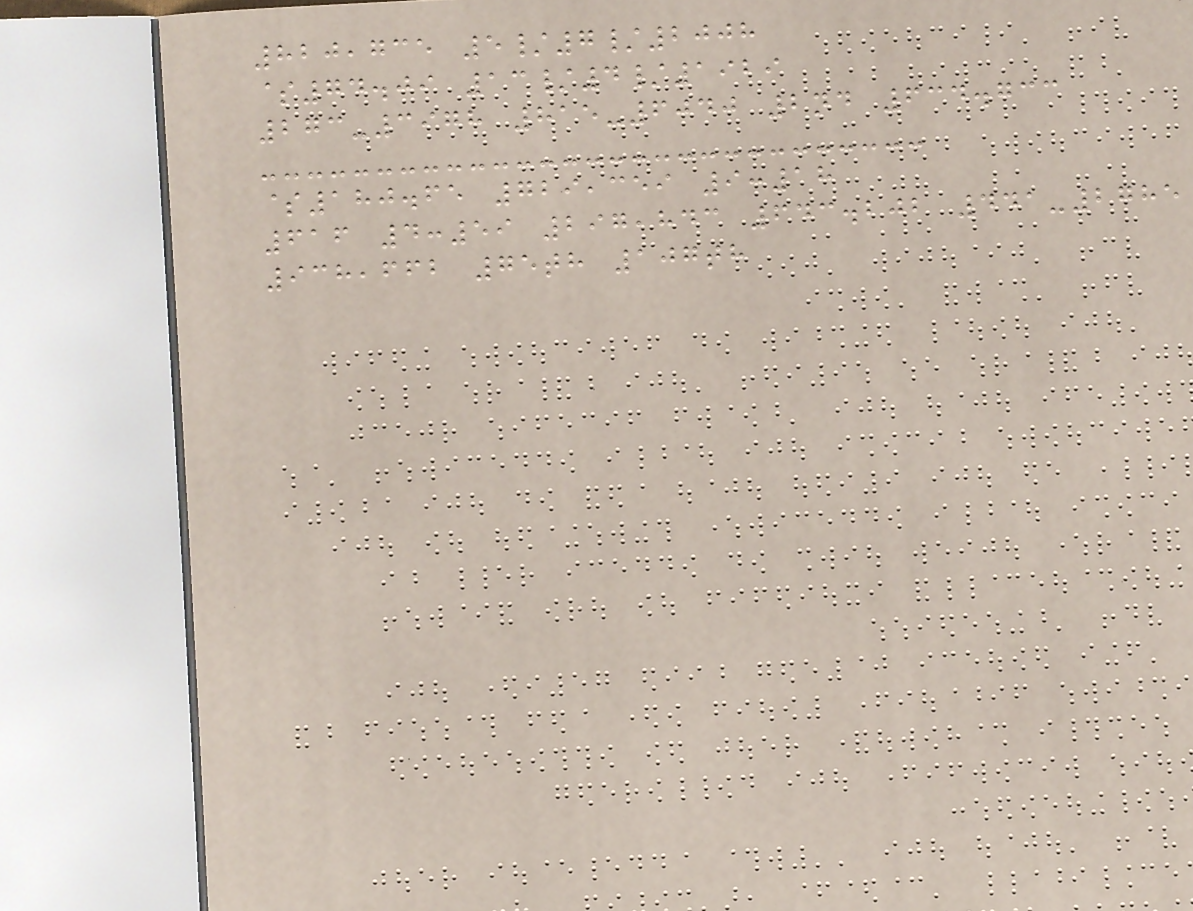820,735 5/7/2008
$74.09 13/4/1929
273-3978 815-6040 2nd 634.733
$180.65 729,359 9:18
616 4:59 297,843 643.202 441-2785
938,662 75th 107th
